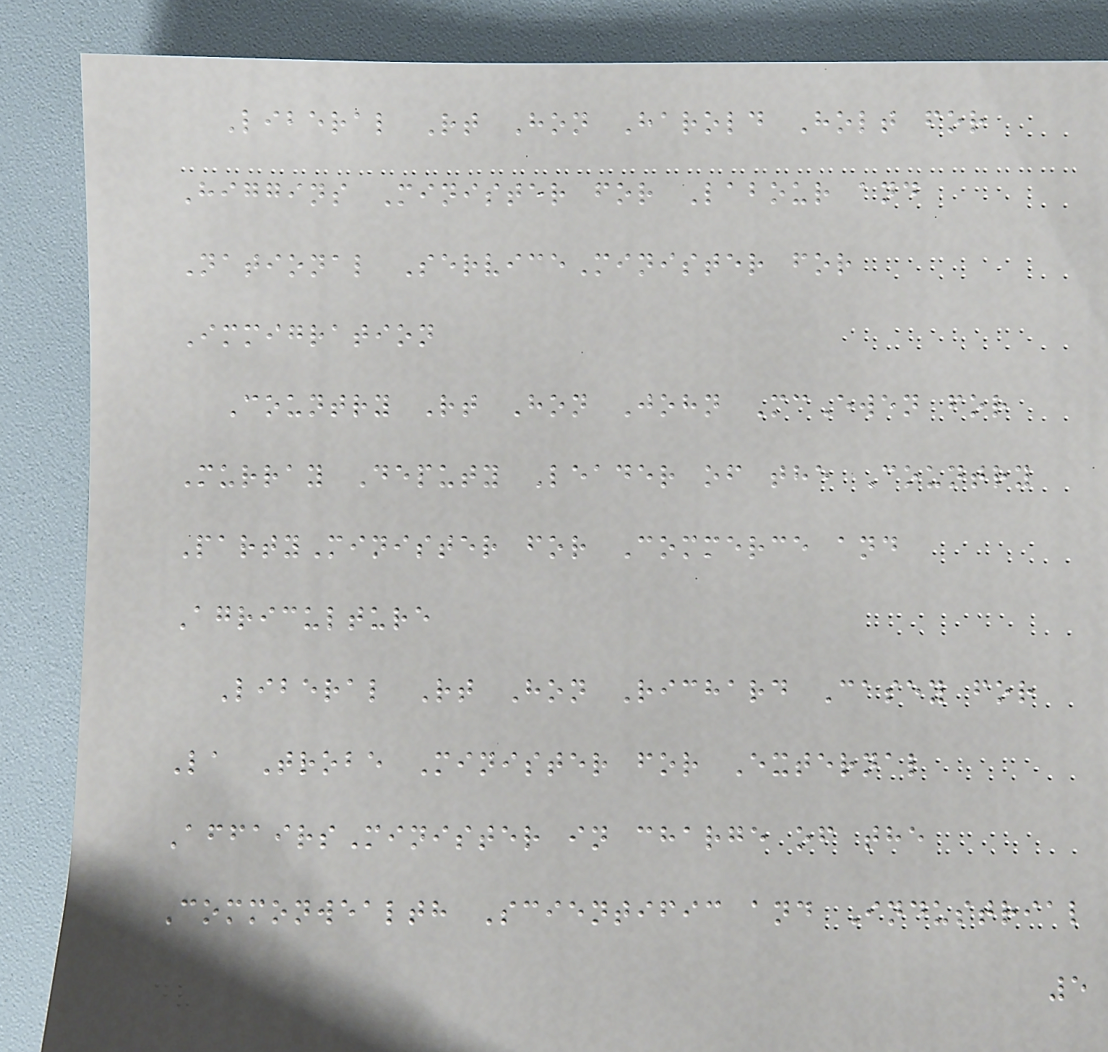Liberal Rt Hon Harold Holt for
Higgins Minister for Labour and
National ServiceMinister for
Immigration
Country Rt Hon John McEwen for
Murray Deputy Leader of the Country
PartyMinister for Commerce and
Agriculture
Liberal Rt Hon Richard Casey for
La Trobe Minister for External
AffairsMinister in charge of the
Commonwealth Scientific and Industrial
5
